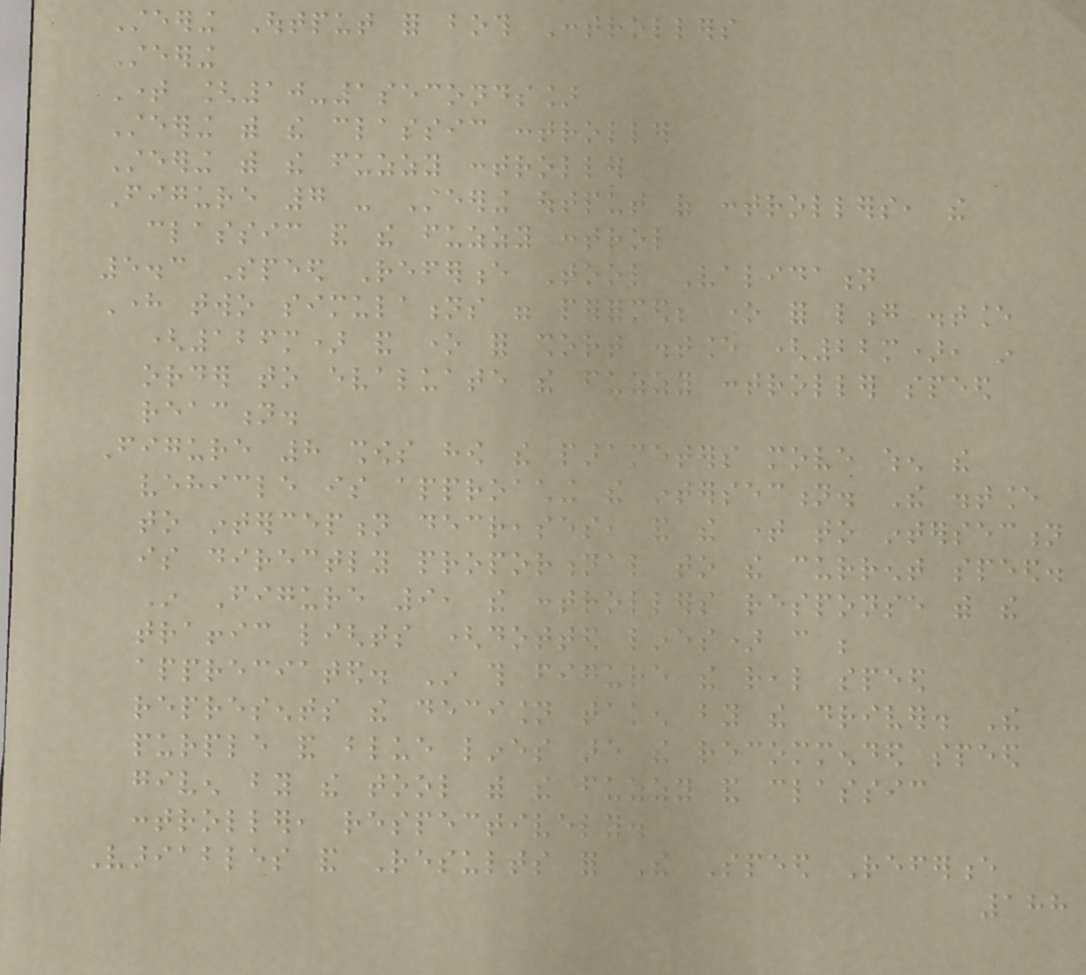Steering Output for both Controllers
Steering
Time [10-1seconds]
Steering with the classic controller
Steering with the fuzzy controller
Figure 7 - Steering output of controllers, the
classic and the fuzzy control
5.3 Speed Reference Tool Validation
Here two simulations were performed; one for long distance
(126m) and one for short distance (22m), in
order to evaluate the fuzzy controller speed
reaction.
Figure 8 shows how the parameters move when the
vehicle is approaching the intersection. The distance
to interception decreases, and the time to intersection
is directly proportional to the current speed.
In Figure 9, the controllers response with the
traffic lights (dotted lines) can be
appreciated. In this figure the real speed
represents the decision taken by the driver. The
purple and blue lines are the recommended speed
given by the tool with the fuzzy and classic
controller, respectively.
Variables and Results for The Speed Reference
188
